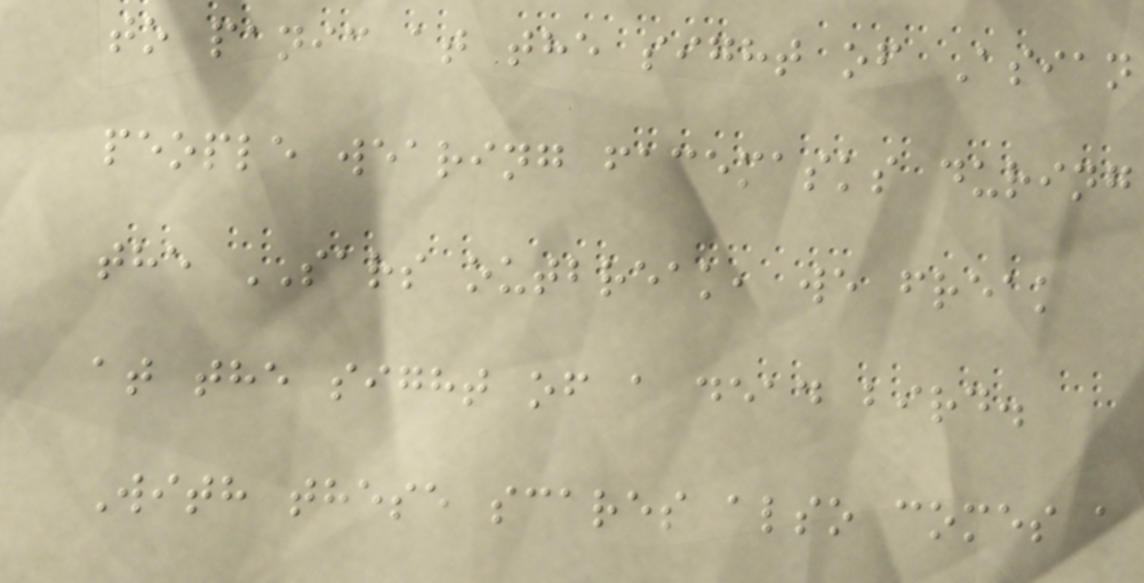to panic at the sight of Asian
people wearing facemasks during
the SARS outbreak, we freak
at the sight of a dead bird.
With these scares also comes a
